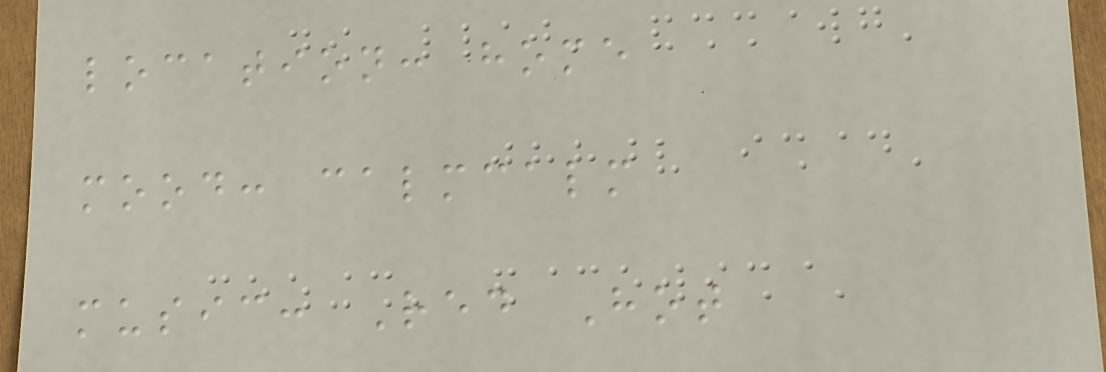location: home
mood: calmcalm
music: Red Hot
